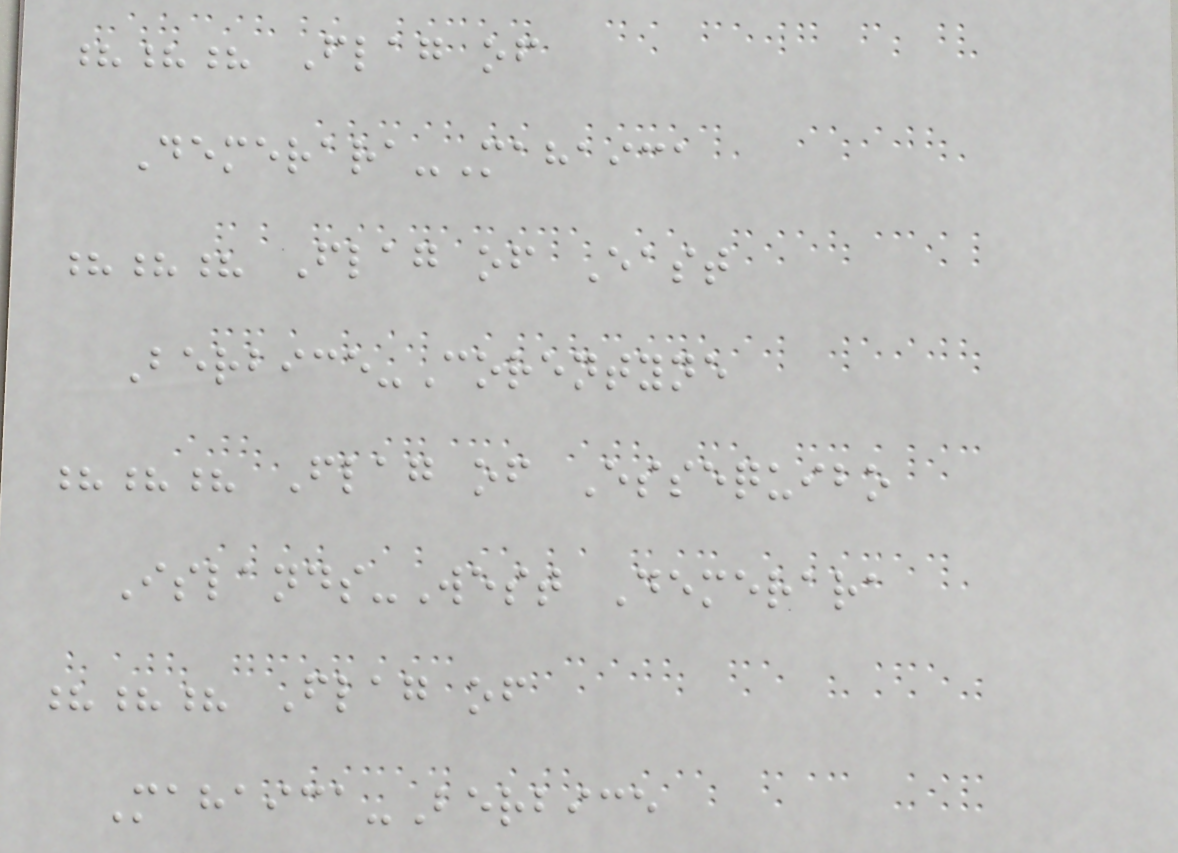??? Flag of
Demerara-Mahaica
??? Flag of East
Berbice-Corentyne
??? Flag of Essequibo
Islands-West Demerara
??? Flag of
Mahaica-Berbice
